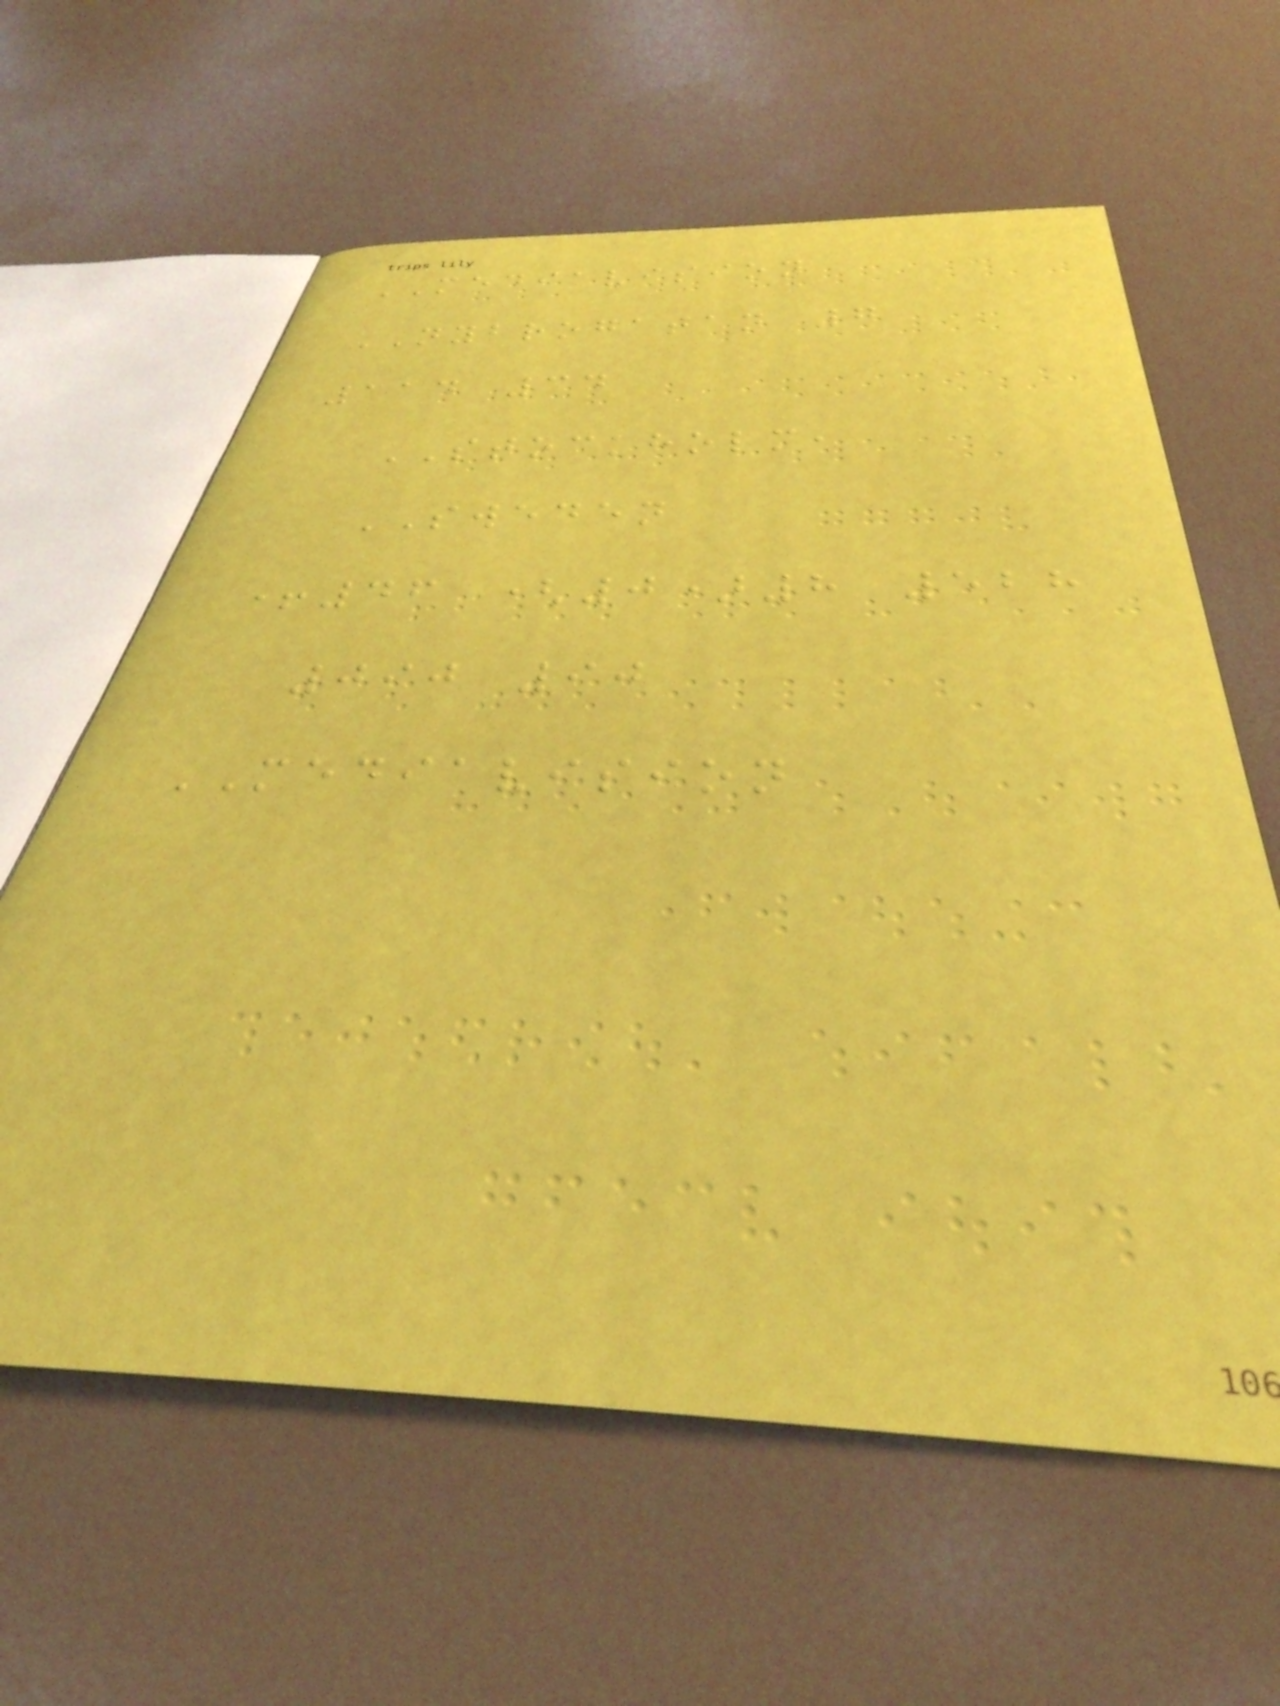MEDIAVISION
NYBROGATAN 7
114 34
STOCKHOLM,
SWEDEN
+46 (0)8 528
090 90
MEDIAVISION
